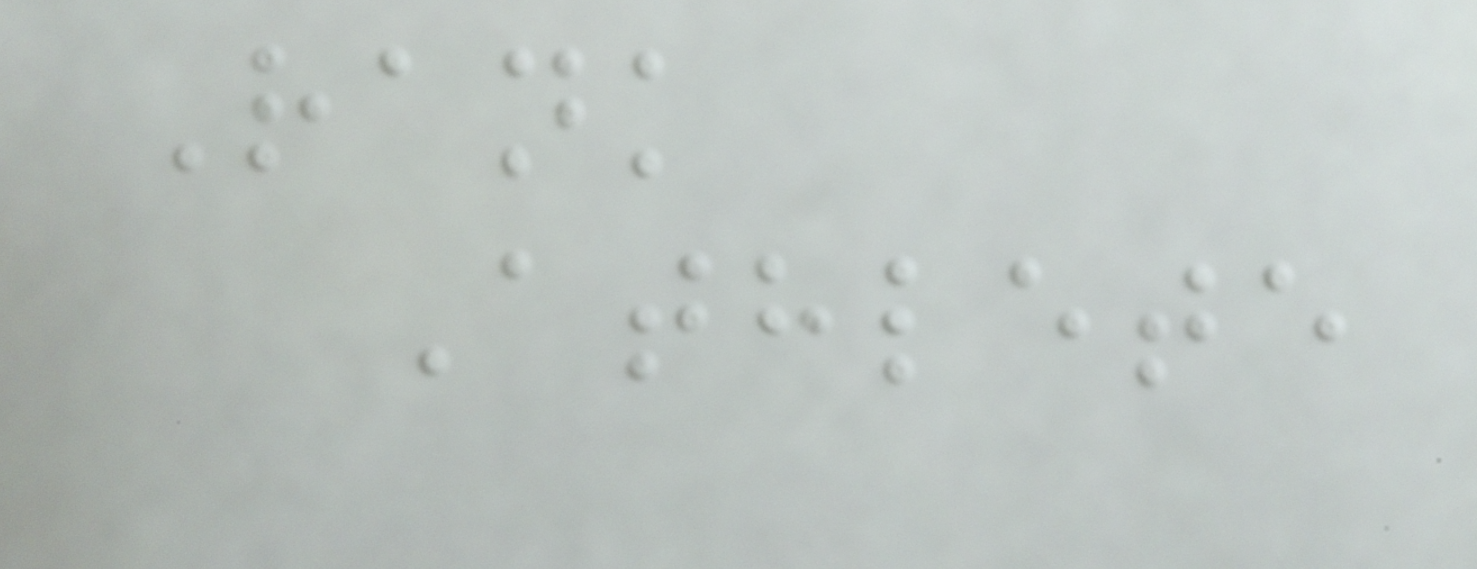Rank
Athlete
